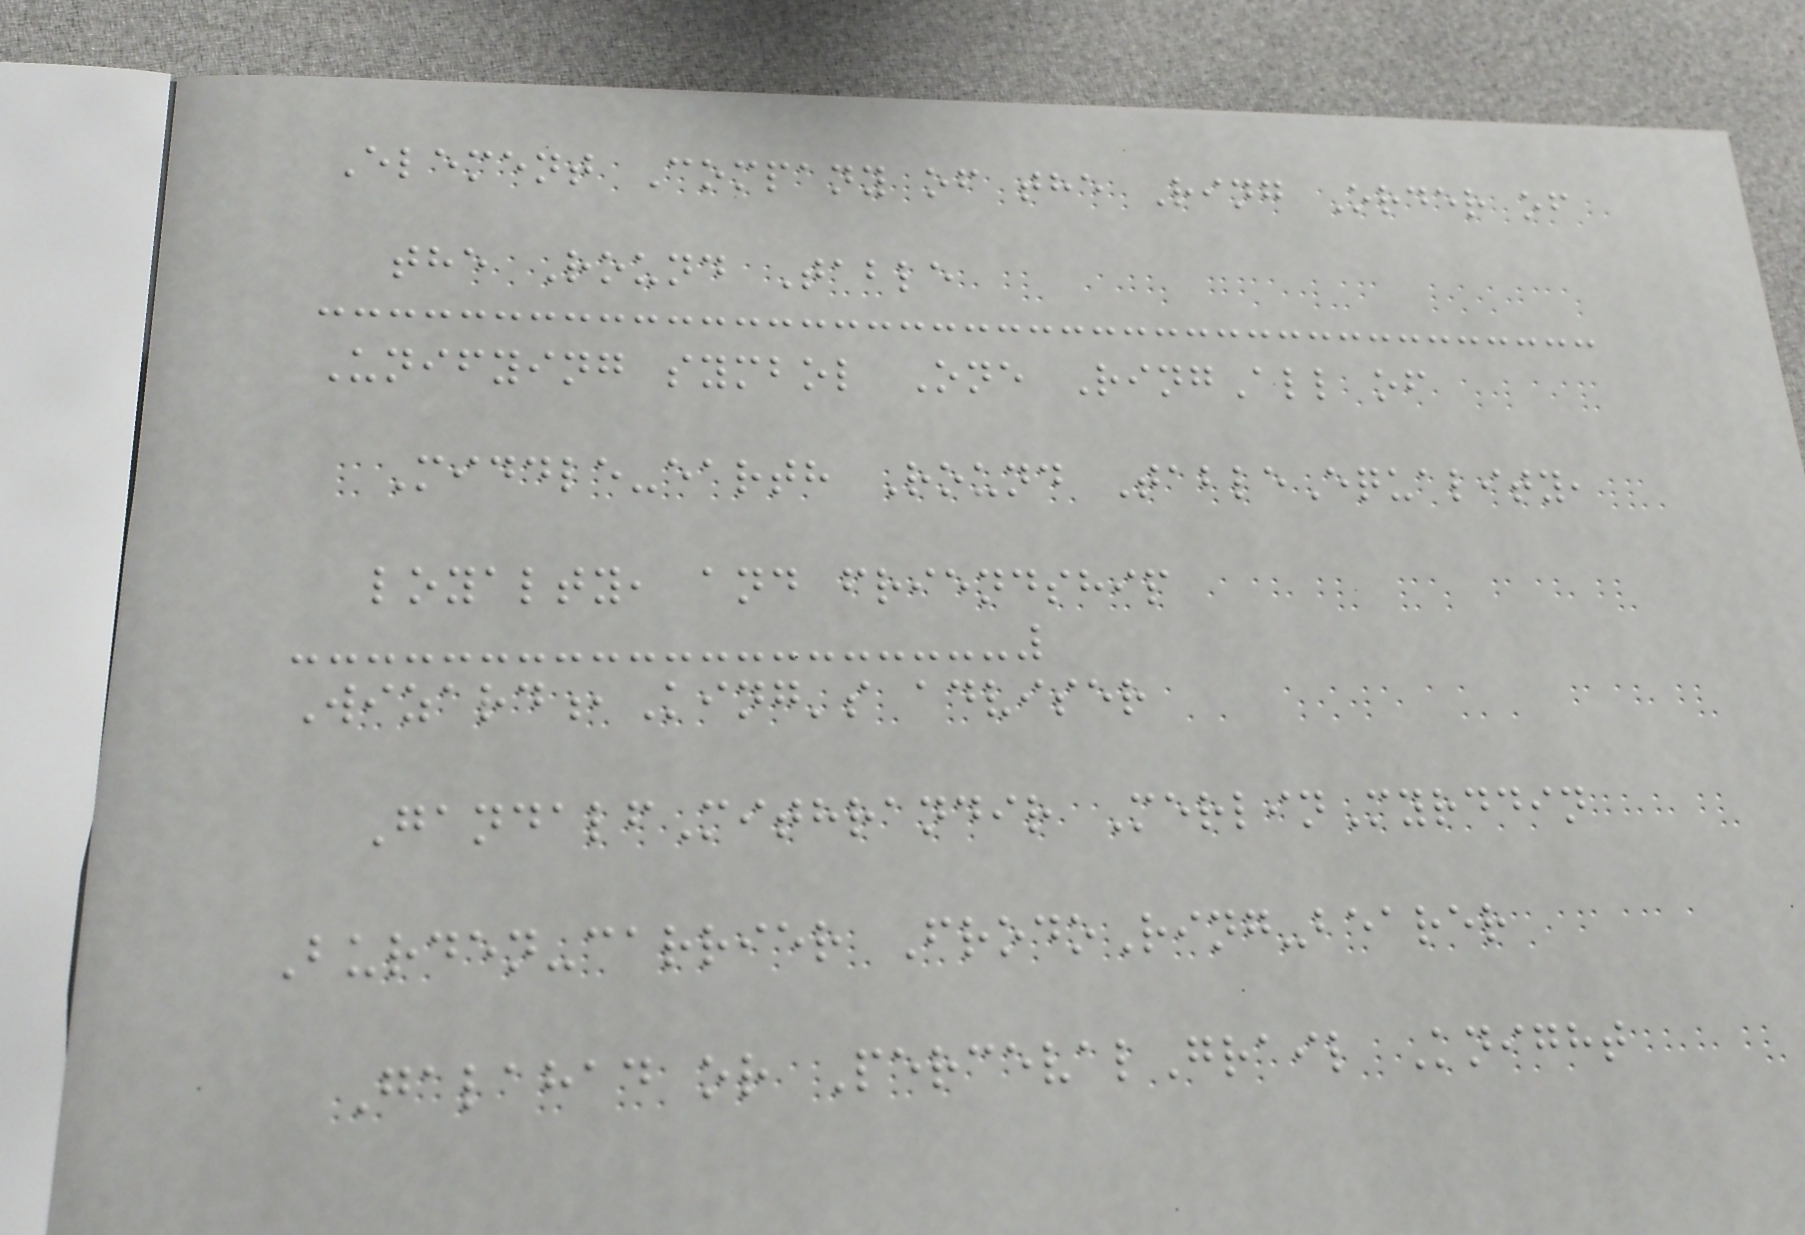Element Company of the Ring Order of
the Round Table
Unifying symbol One RingAll of
Middle-earth Round TableEquality,
loyalty, and friendship
Wizard,King's adviser
GandalfMithrandir MerlinMyrddin
Burden-carrier FrodoRing-bearer
Galahad or PercevalGrail Knight
